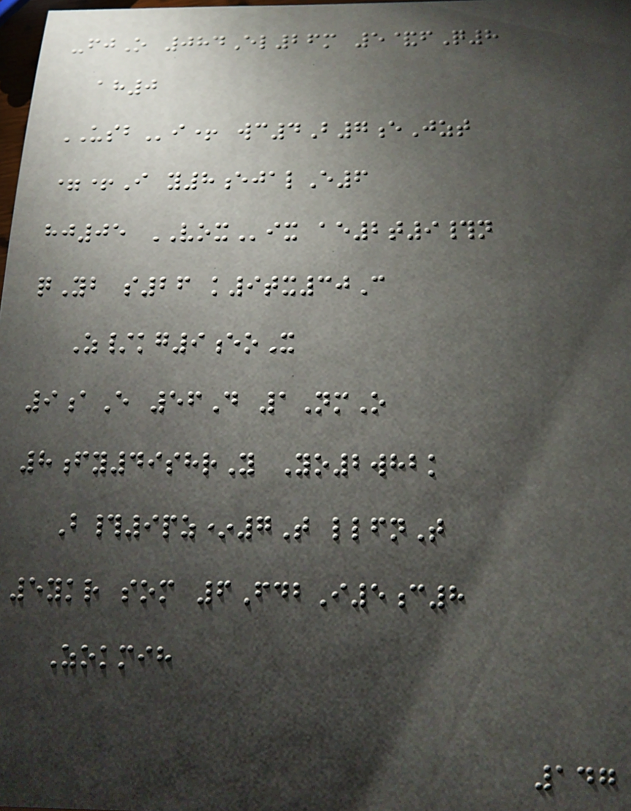-fjO 084El26m 5&fQ8
ah0
USBi+ wc4B7eJzt
=+I y8ejalE6
hj05 VOXix ae2t9#n
qYb s26 k9tx30C
Z/kg9eoX
9aE 56D 1NmO
8fy49shrY Yo2whbk
B#9pz*7T llfnT
5ykr som 6FdbI5c8
Zokmih
147
